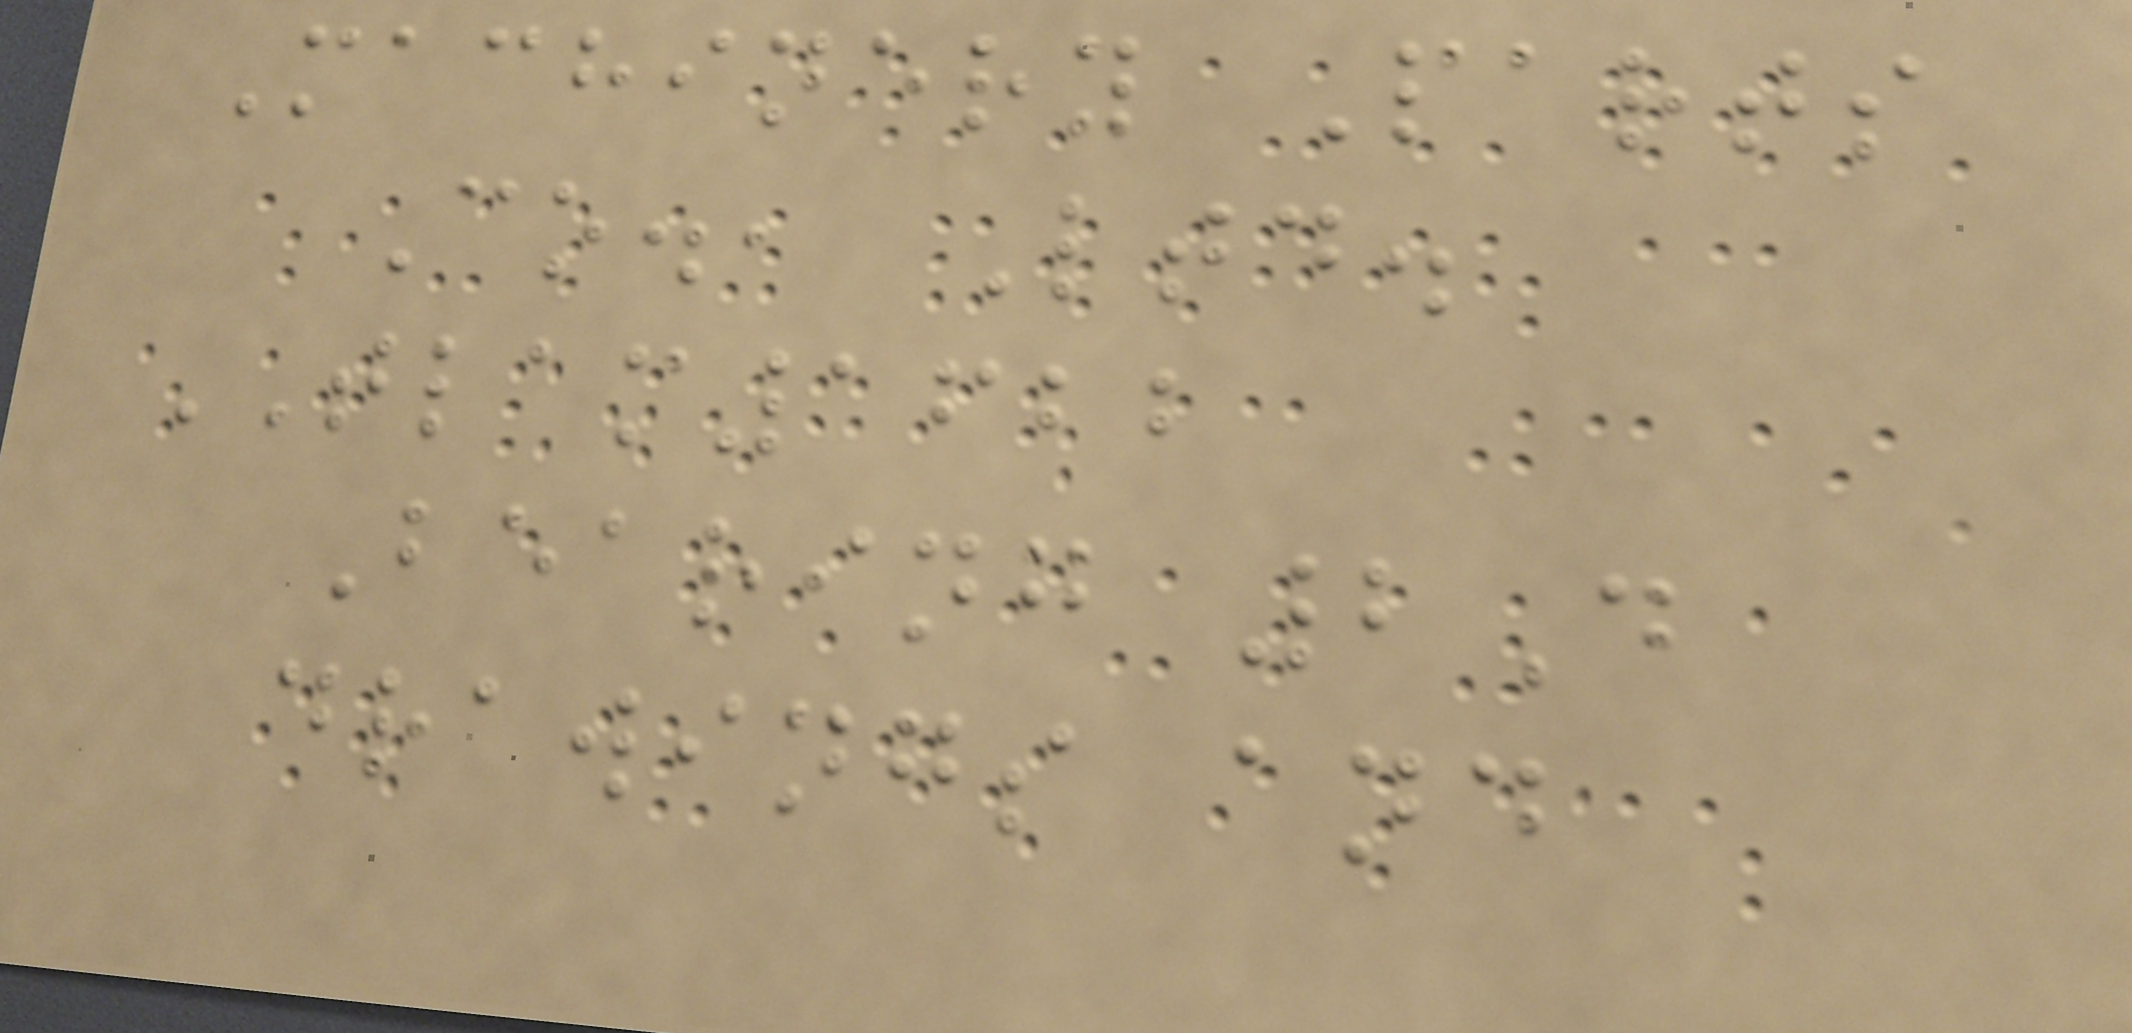Machinery Parts
Co., Ltd.
TLAM1622
Bearing 2D
drawings and
